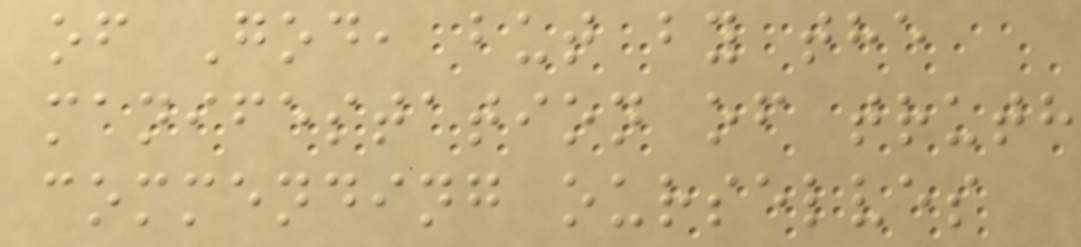of God, but by the
manifestation of truth
commending ourselves
